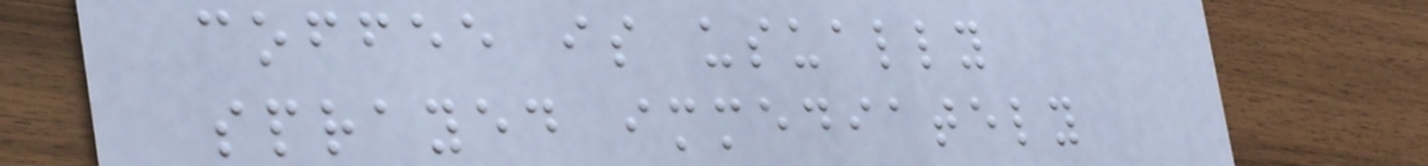coffee is usually
sprayed immediately
